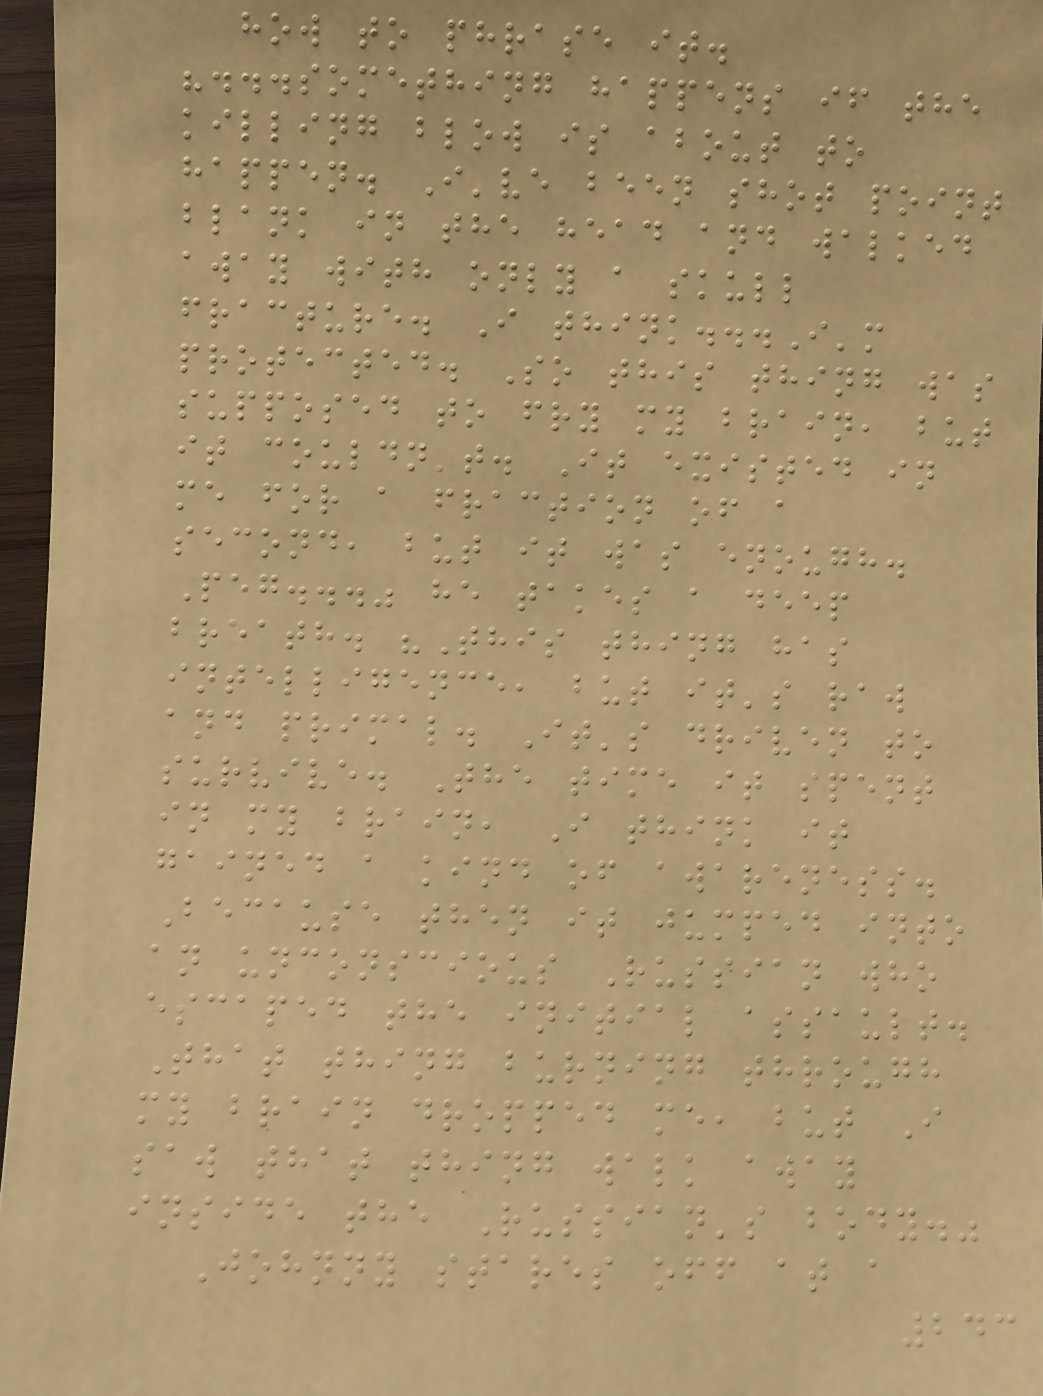how to phrase it.
"...something happens if the
killing blow is about to
happen. I've been shot point
blank in the head and walked
away with only a skull
fracture. I think...I'm
protected. So this thing was
supposed to fry my brain, but
it couldn't. It existed in
me for a fraction of a
second, but it was enough.
Peg..." he takes a deep
breath. "This thing has
intelligence, but it's raw
and primal. It's driven to
survive. The time it spent
in my brain, I think it
gained a kind of awareness.
Because then it jumped into
an unconscious Russian who
escaped the initial assault.
That thing burning through
my brain dropped me, but I
saw that thing walk away
inside the Russian's body."
Johnny stares off at a
243
